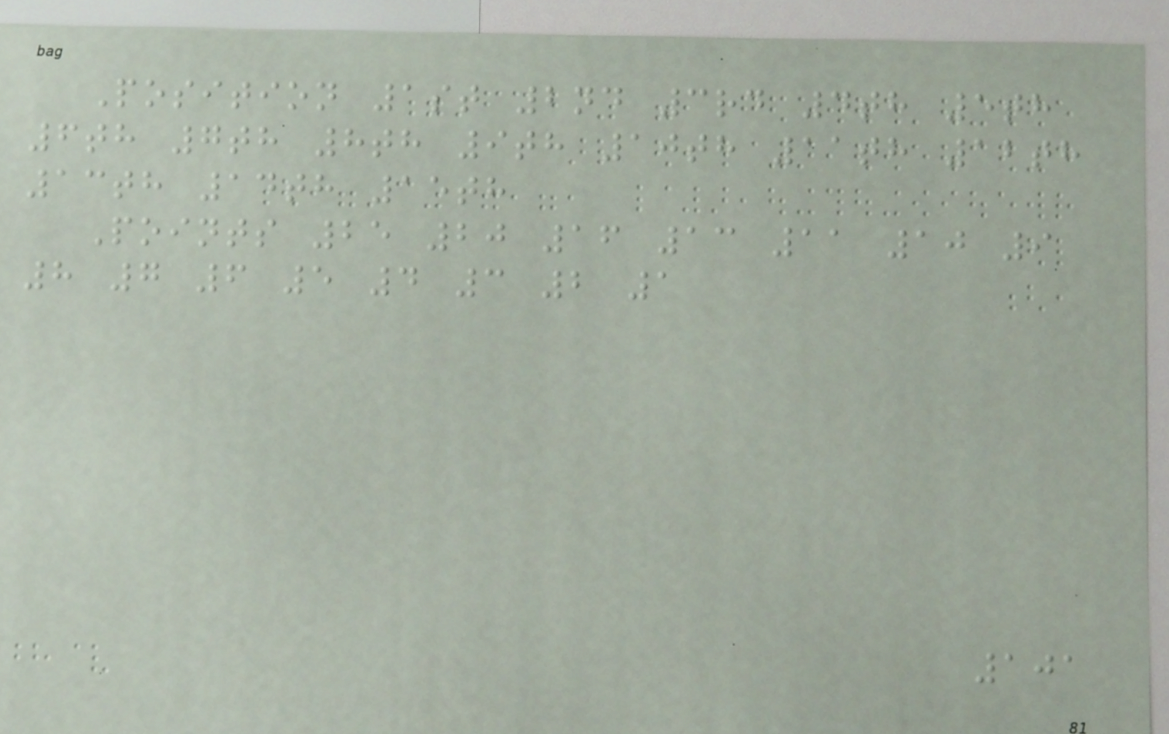Position 1st 2nd 3rd 4th 5th
6th 7th 8th 9th 10th 11th 12th
13th 14th 15th
Points 25 20 16 13 11 10 9
8 7 6 5 4 3 2 1
101
